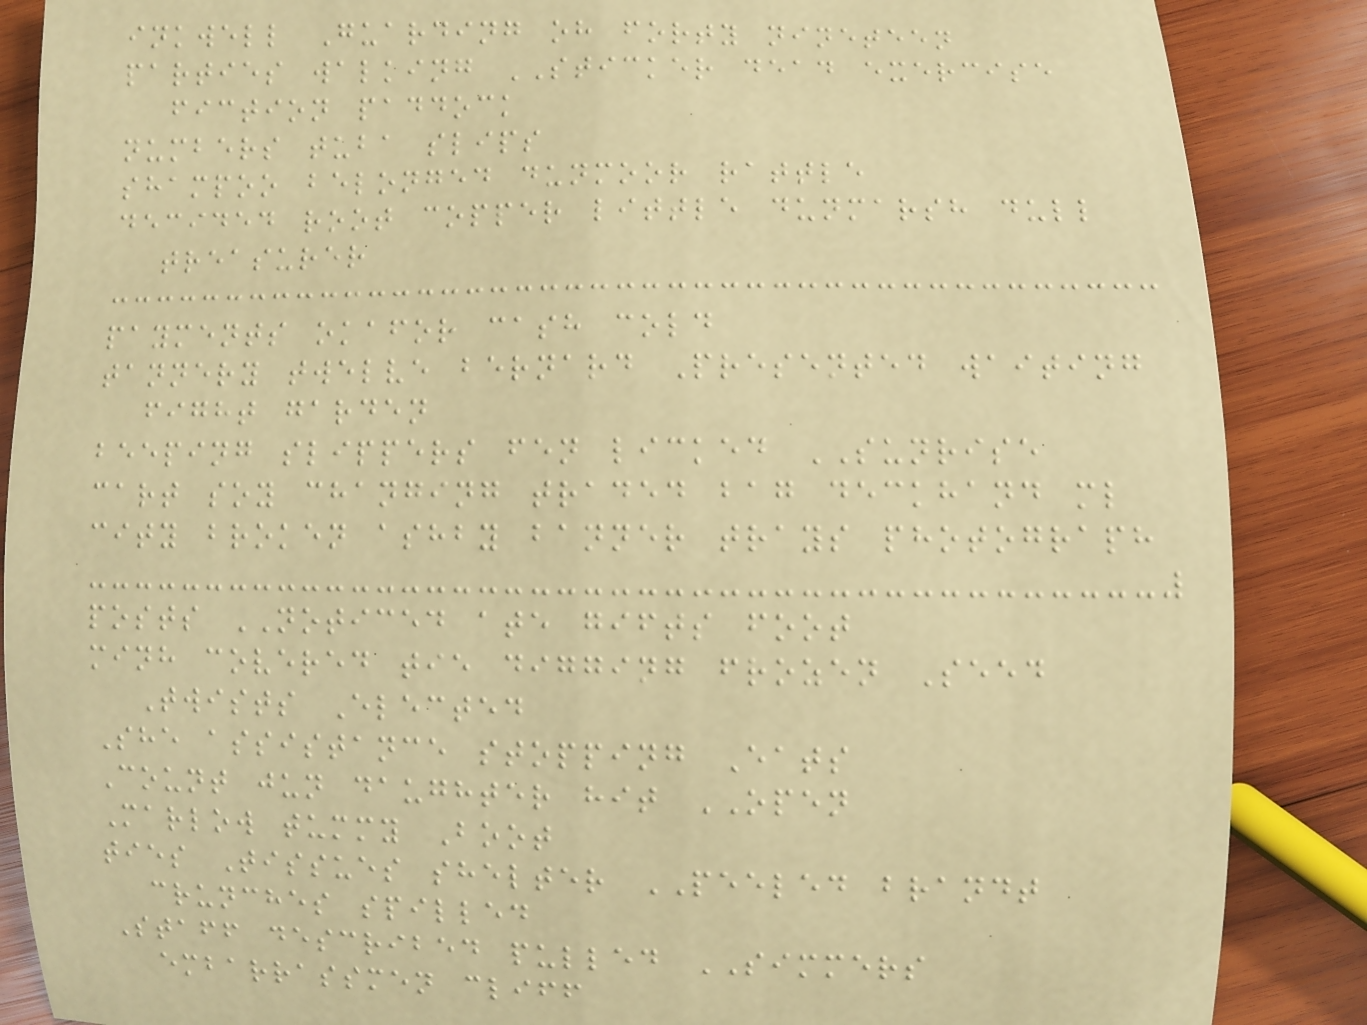inkwell Guarding oh forty nineteen
parties walking STICKER dead exercise
fiction paddock
numbers tuba slips
shampoo belonged dunmoor rattle
decided root copper little dunmarsh dull
treasurer
payments okafor cash cold
tannery twelve bernard Presented waiting
fight garden
beeping slippers fen licked SUNRISE
cart soy changing traded bag deckhand ml
city broken ashby banner trays photograph
posts NOTICED ate gifts foot
minh covered tie digging frozen Seed
Twists Elected
She assistance stopping Eats
Count jun daughter hit OPEN
Marlow tummy Boot
ties Tissues shelter PEELED brandt
crunches spilled
Staff described pulled SIMMERS
embarrassmen cliff
